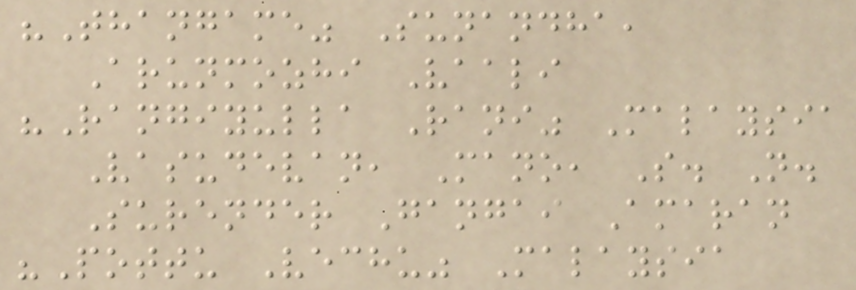"Thangame" Sunandha,
Arunmozhi Vaali
"Rangiyulla Rani" Malaysia
Vasudevan, Mano, S. N.
Surender Gangai Amaran
"Pottu Vechu" Malaysia
